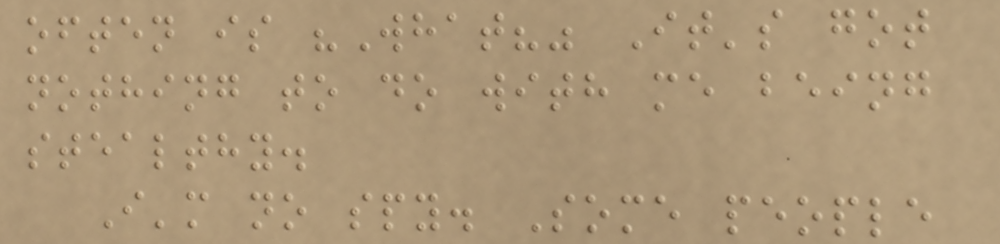often is "What?" It's got
nothing to do with me being
stealthy.
I'm no spy. Some people
